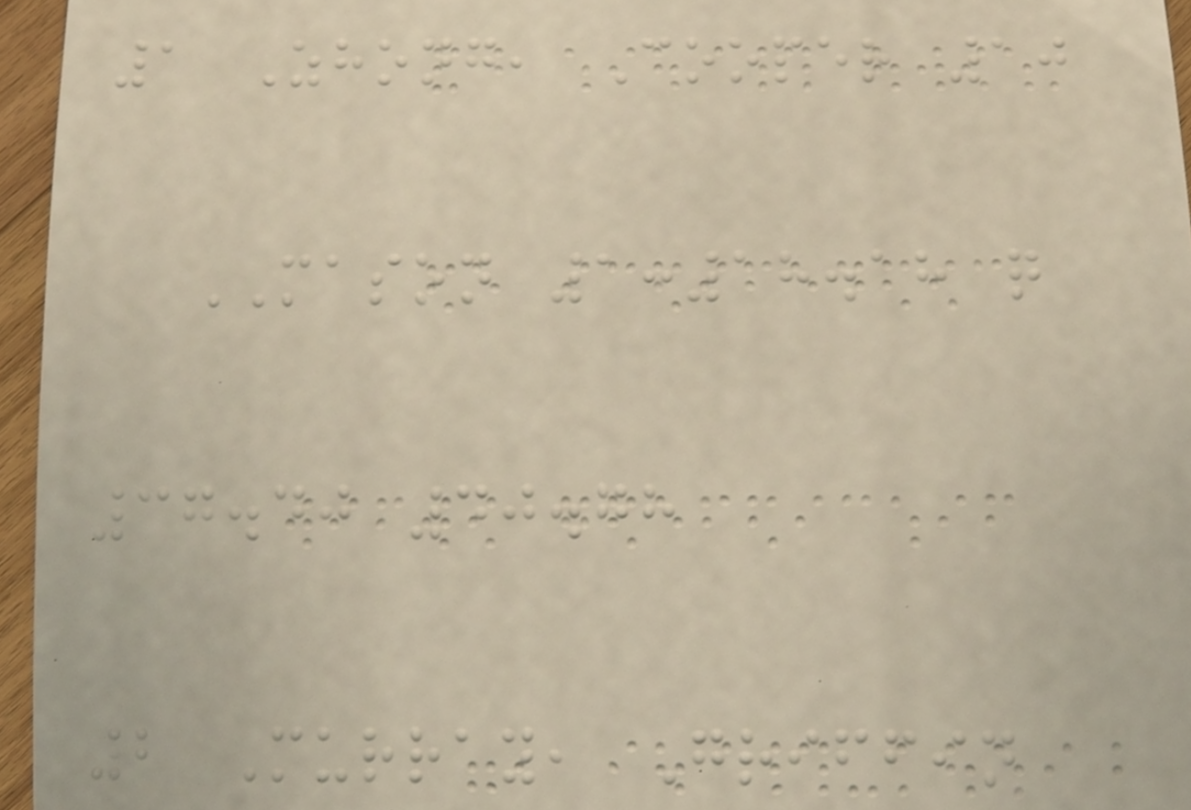1 Zhong, Cooper 10
MASON 1:18.18 q
37.40 40.78
2 Murray, Griffin
